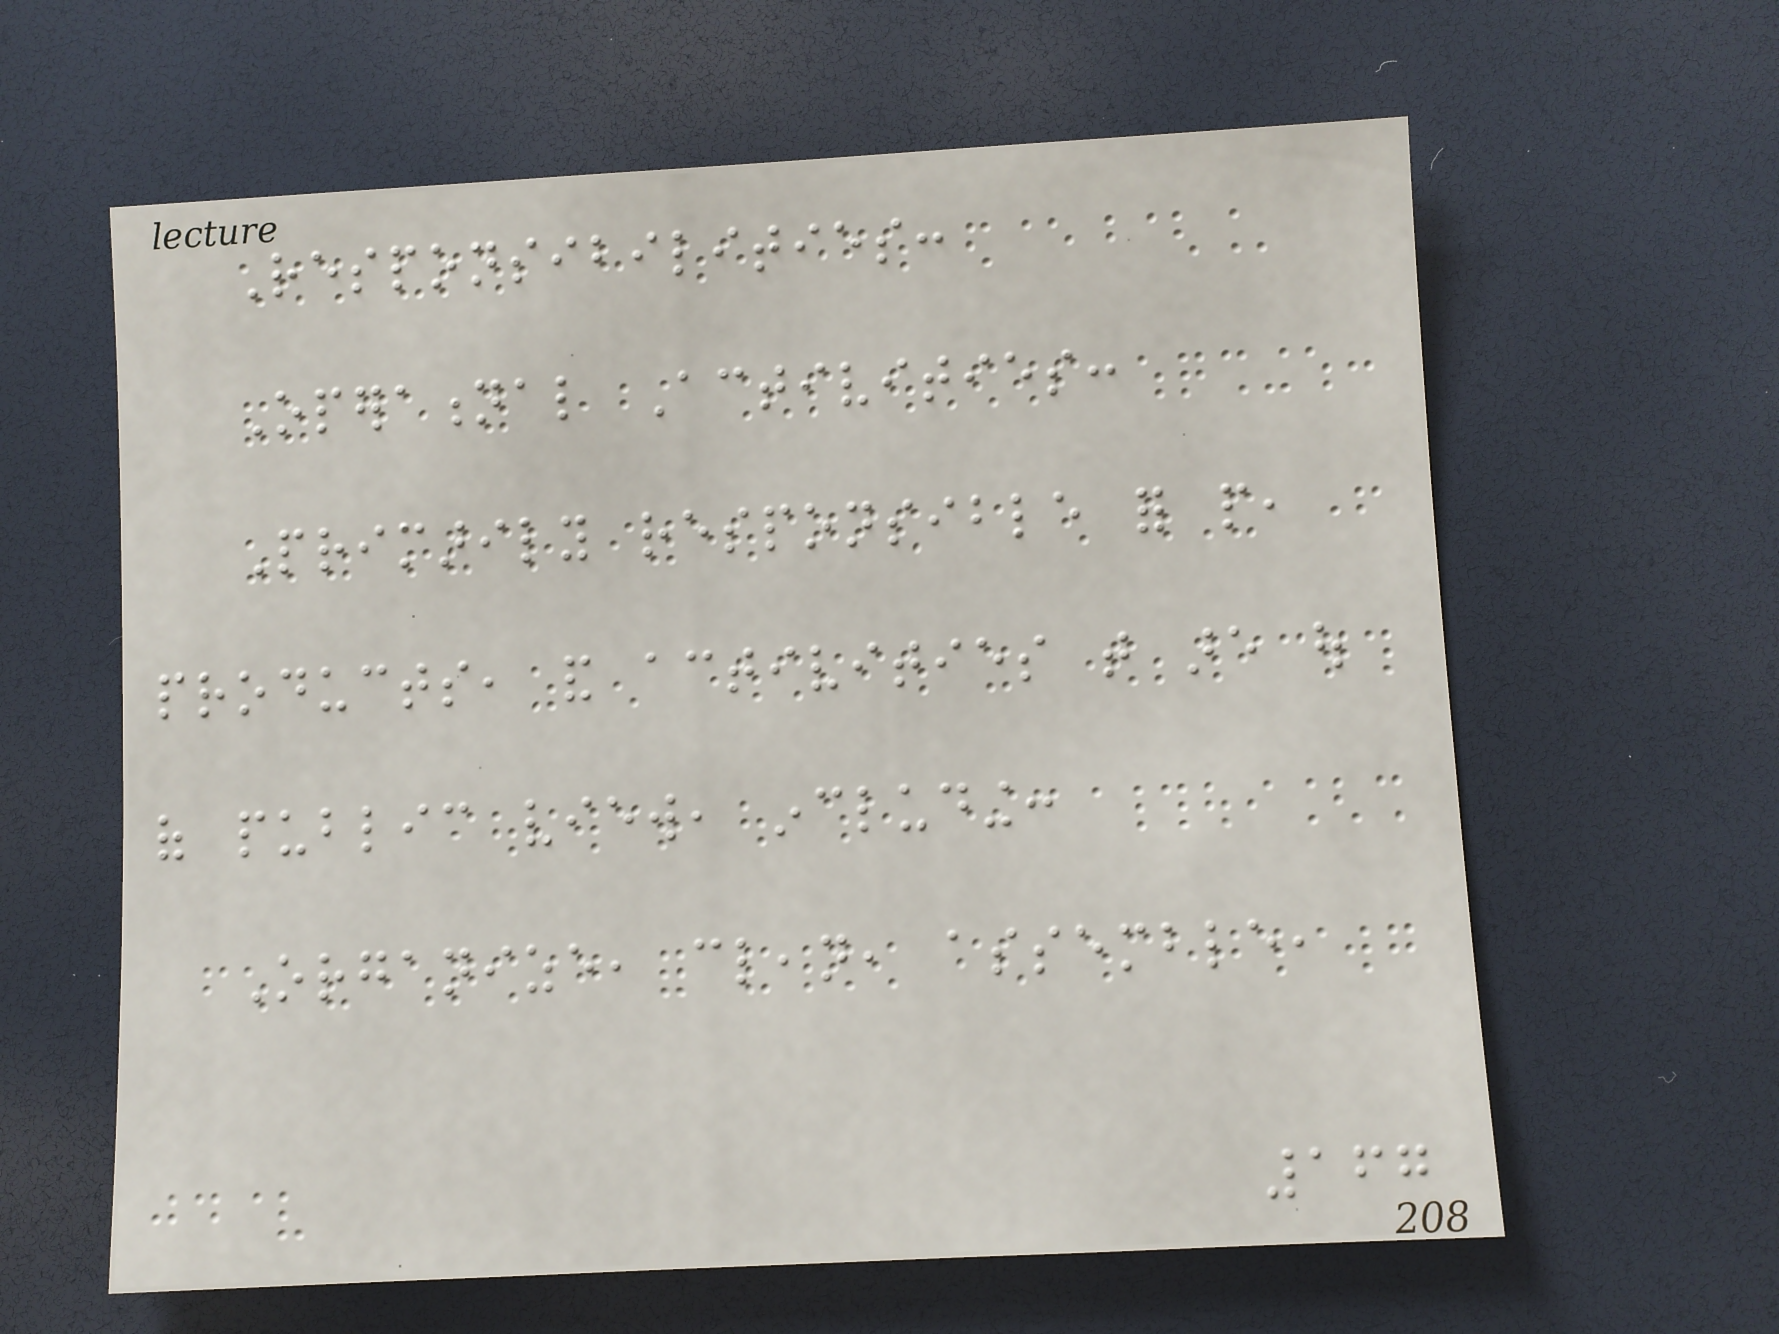Responsibilities:
Operational Activities:
Primarily responsible for people,
products, and activities that are out
of public view, including:
Organize, clean, assemble,
167
